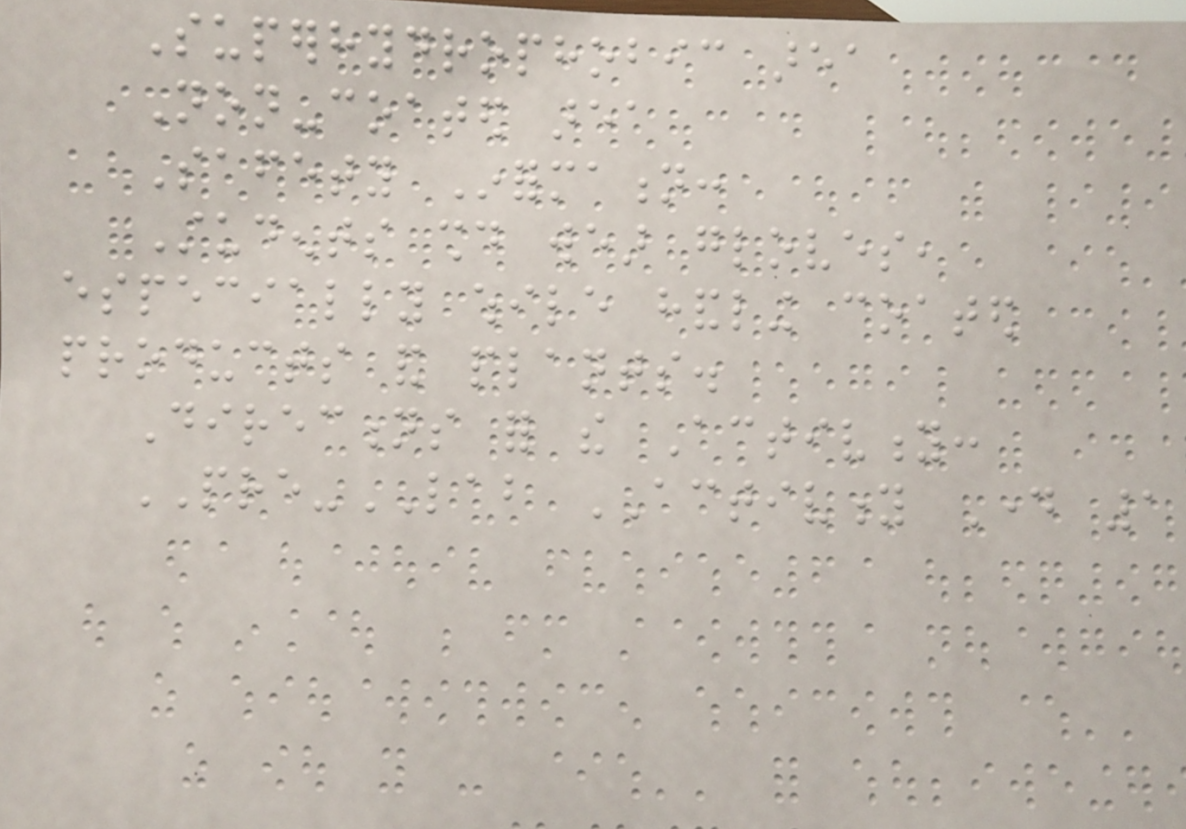Superhydrophobic area
Non-coated area
Safety Information:
Students should wear gloves,
especially while handling coated
products and plants.
Directions for the Activity:
PRE-LAB ACTIVITY Day 1
